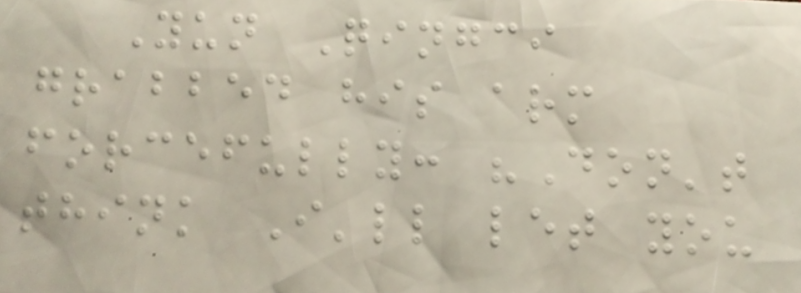Yun Qingci
grabbed his arm
forcefully: "Don't
think I'll let you
